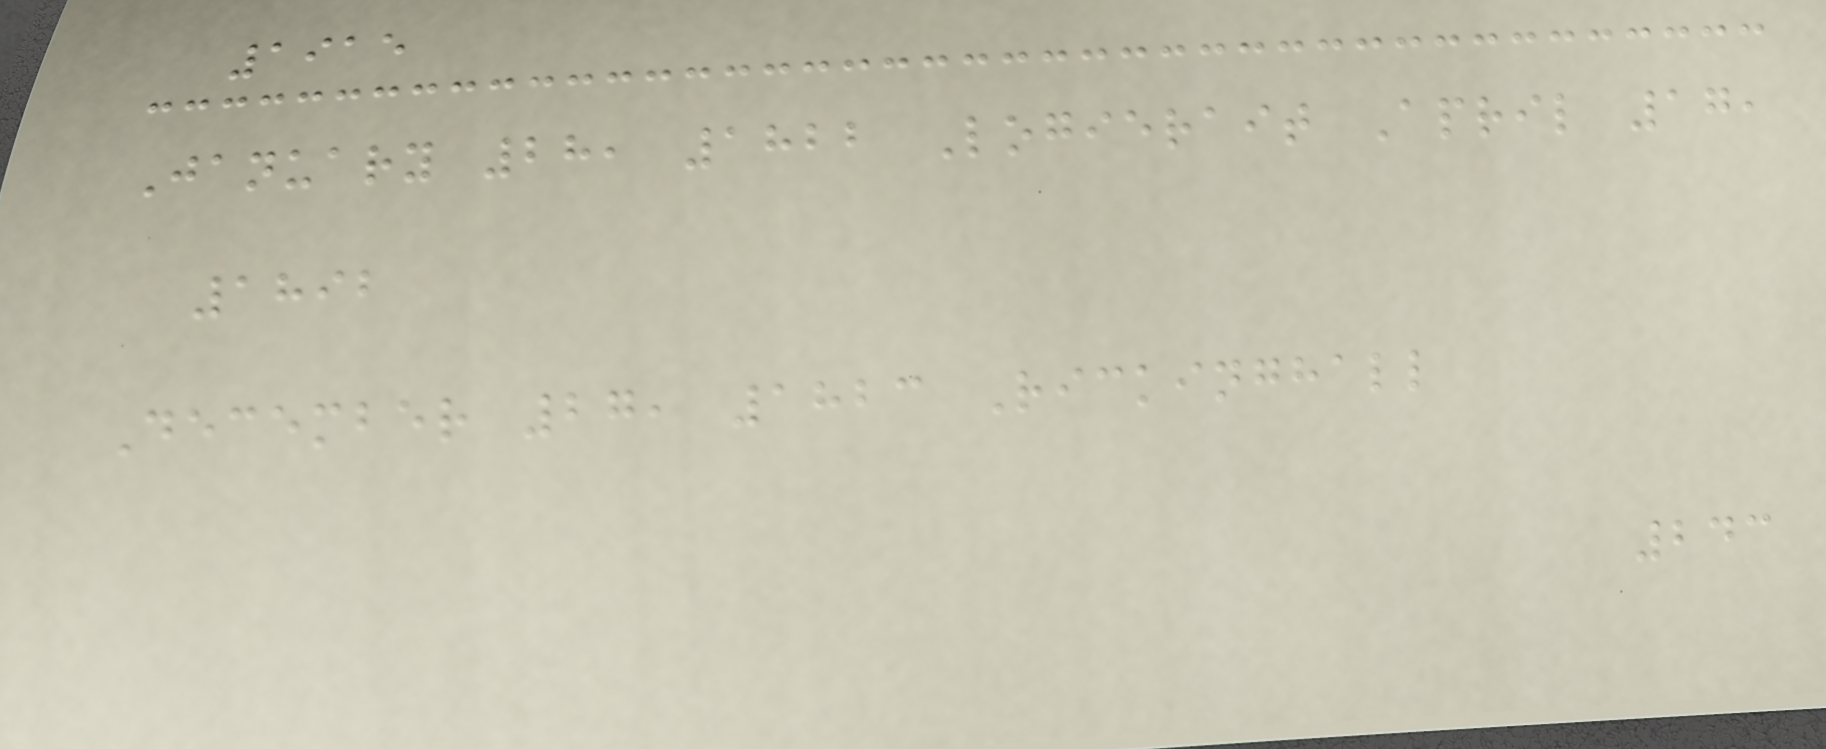1915
January 28, 1822 Logierait April 17,
1892
December 27, 1823 Rickinghall
243
